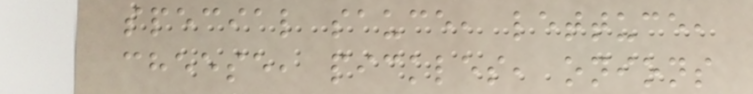special sauce, lettuce,
cheese, pickles, onions
